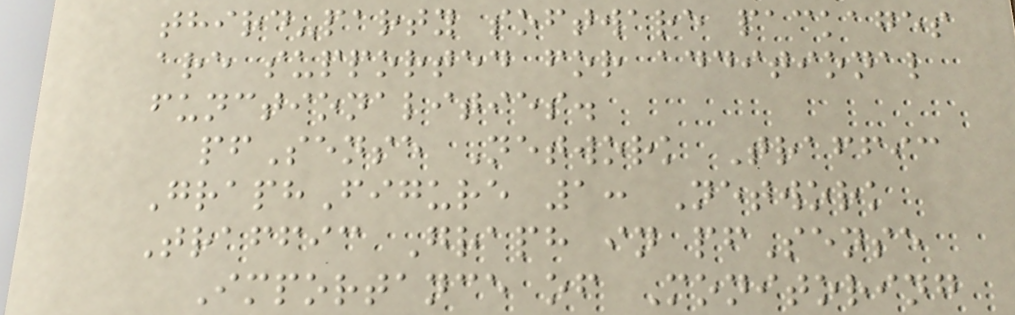third-party software packages
are supported for additional
functionalities.
pfSense Network Traffic
GraphFigure 1: Network
Traffic Graph in pfSense
Importance of Monitoring
